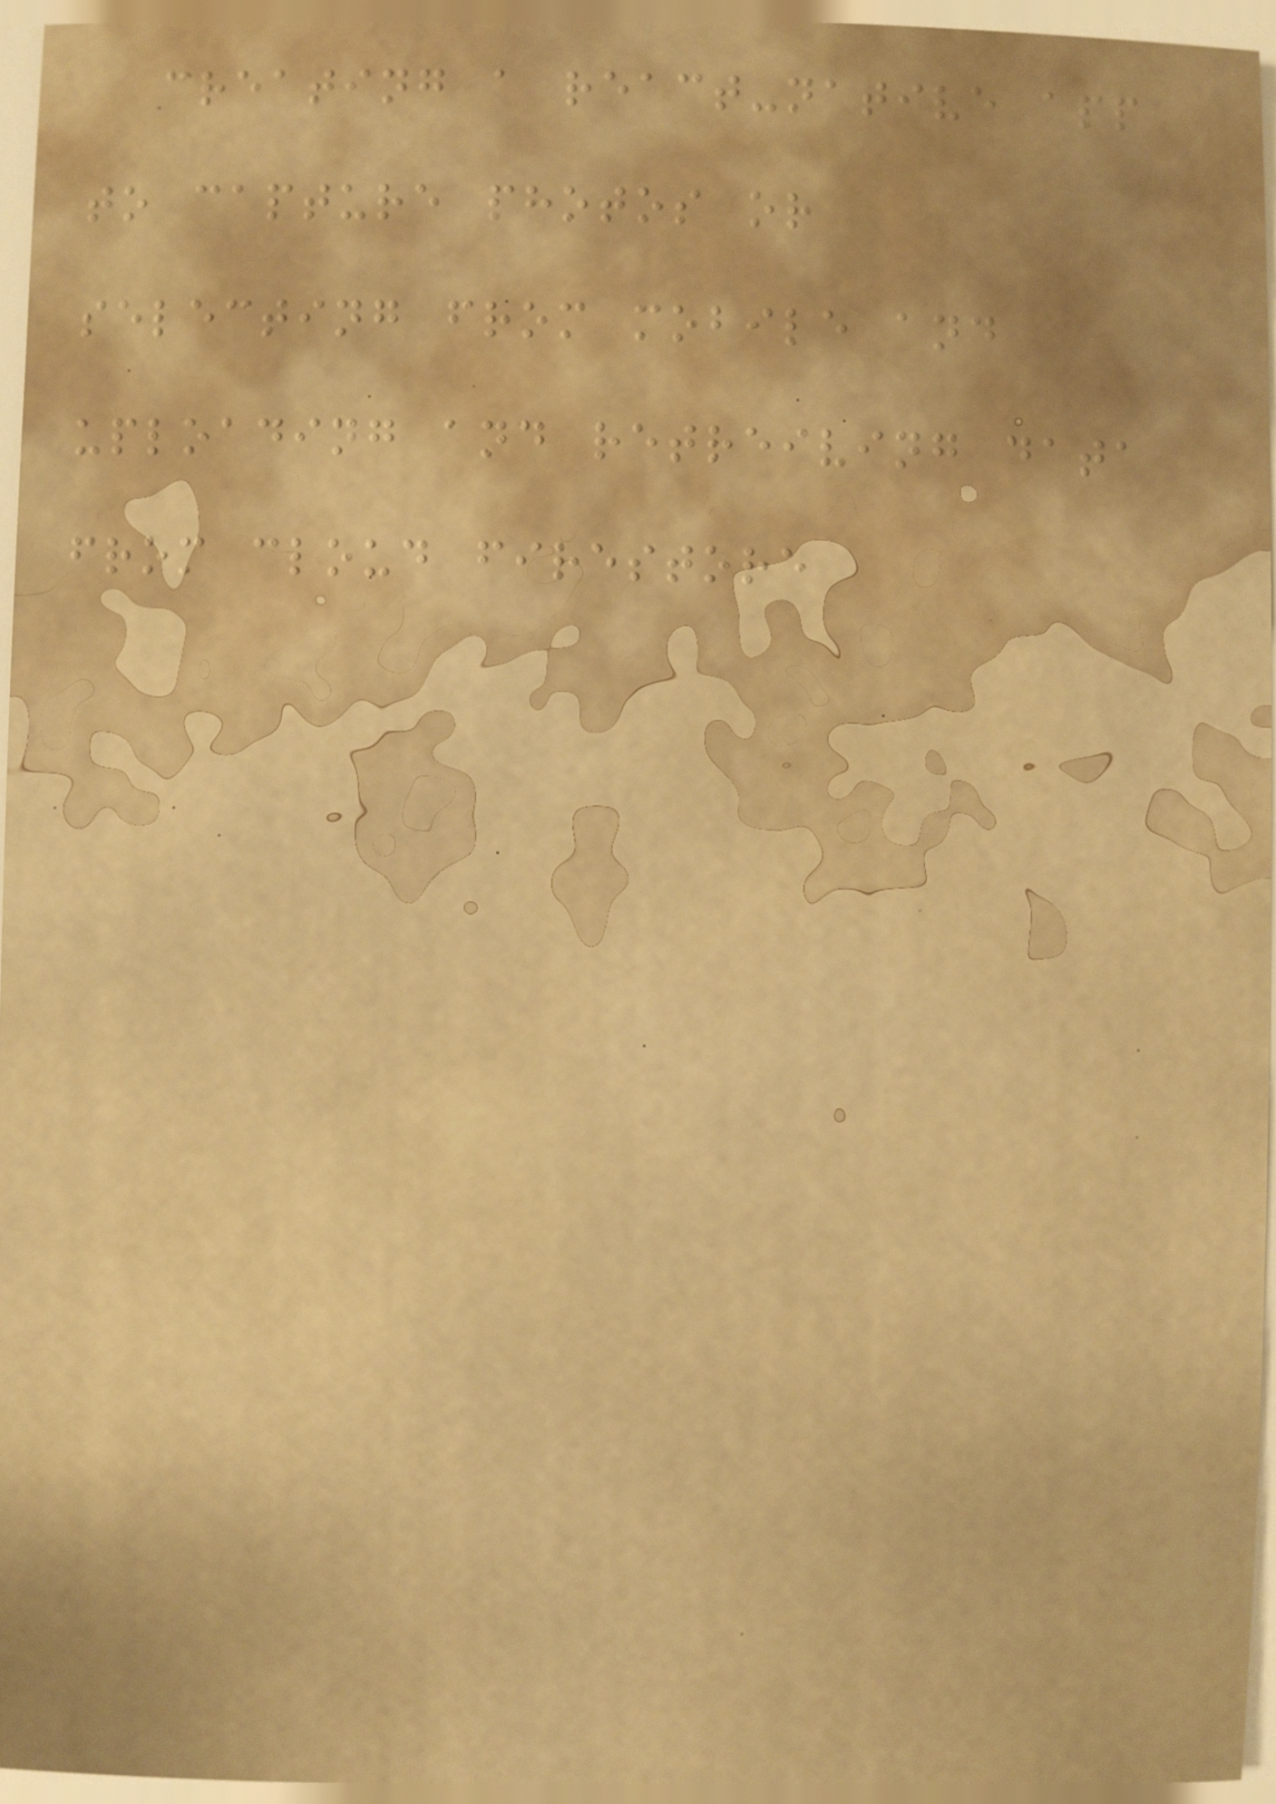creating a react-native app
to capture photos or
selecting from mobile and
uploading and retreiving data
from cloud firestore
